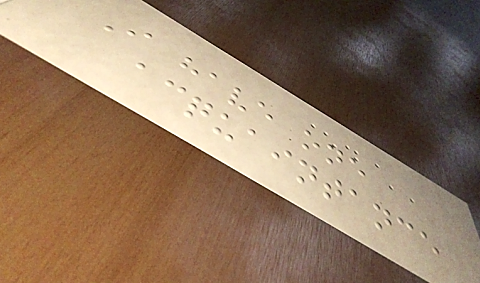I have one
acquaintance
